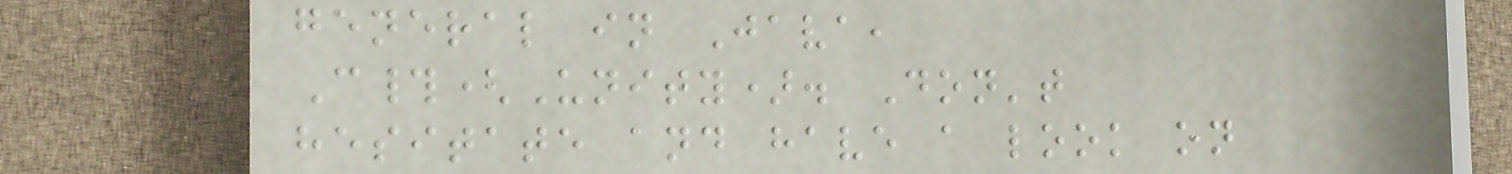general in Java,
C#(Unity). Don't
hesitate and have a look on
